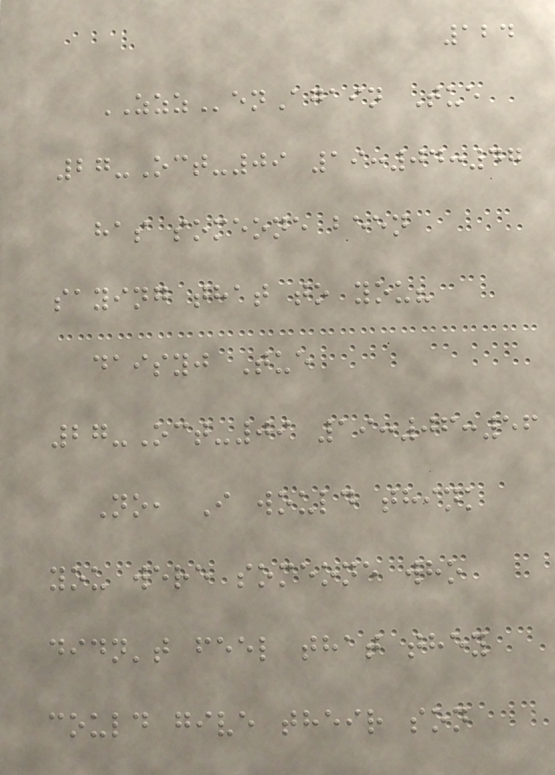124
ZZZenAgain Tue
27-Oct-09 19:04:47
has someone been
saying that to you?
daisyj Tue
27-Oct-09 19:06:56
No, I would think
you were someone who
didn't feel that they
could give their son
